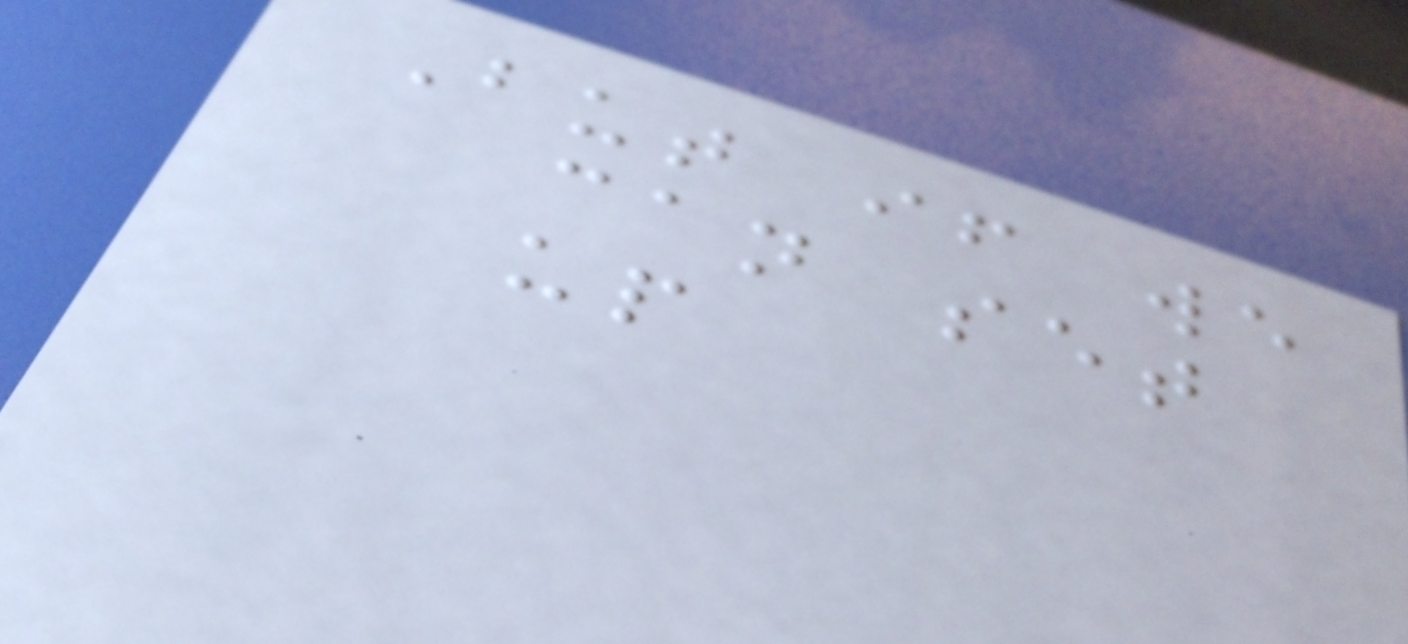But if we
can set
up
